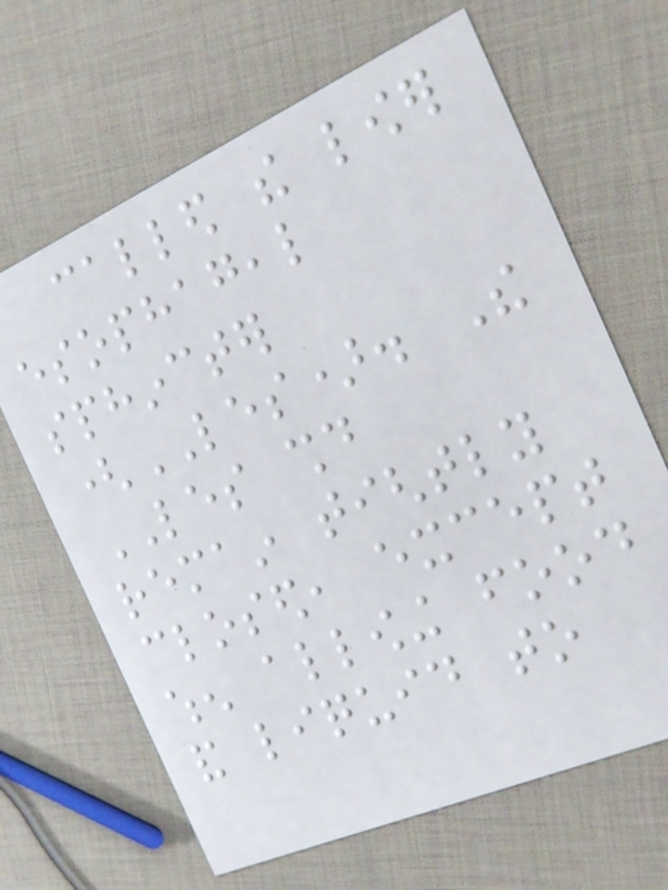called the lower
esophageal
sphincter
(LES). The
LES should
remain tightly
closed, except
when allowing food
and liquid to
